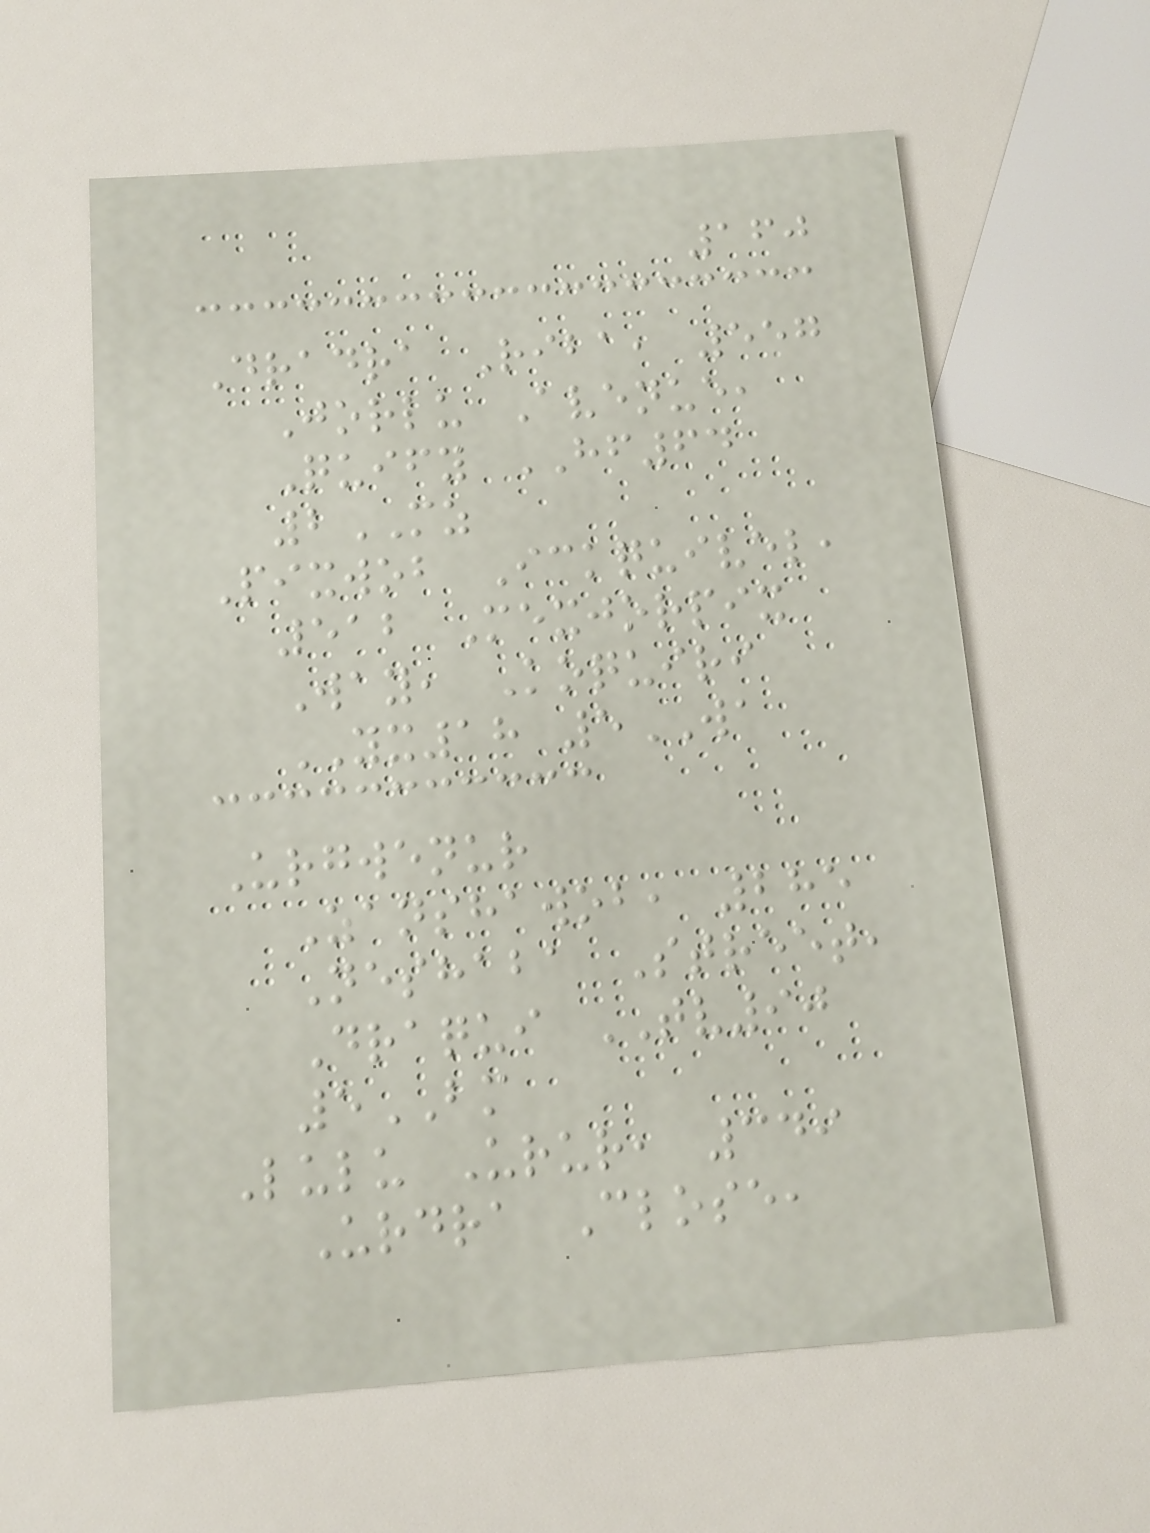160
Dradra Riba, 557
Jorlu Avenue,
Quify HF64
2MZ
Pixwob Ickquivel,
512 Mexjorpix
Way, Koquiri
YX18 5WA
Urgwenur
Zanshawob, 285
Neshaba Street,
Draqui TV90
5BM
Lulu Urur, 349
Urdra Close,
